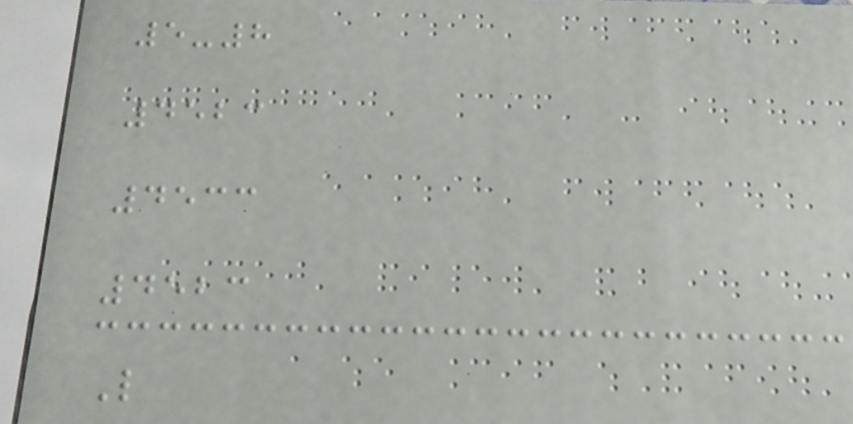5-8
4523
4533
4523
L
